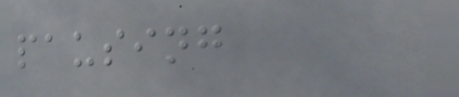pausing
